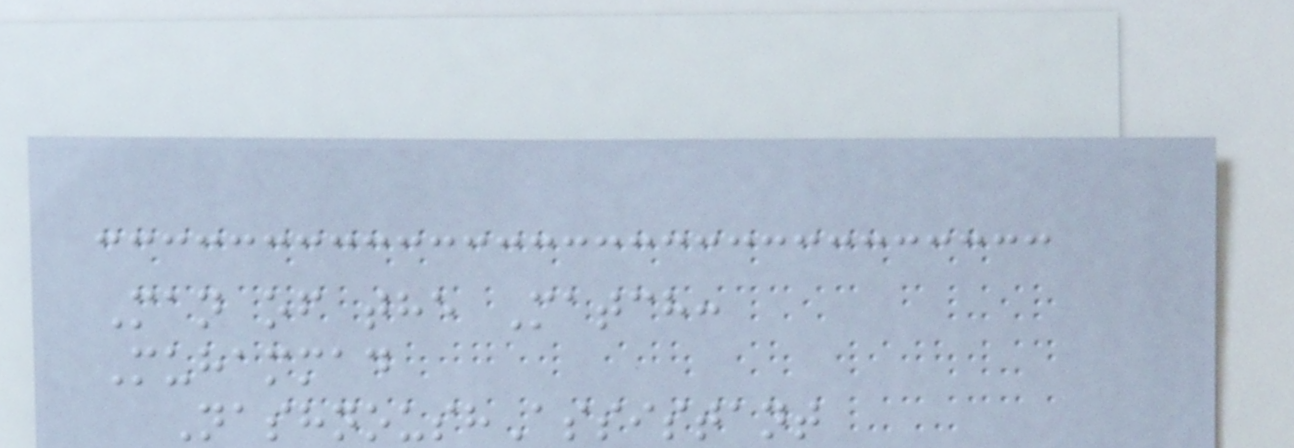Man of the Match:
Muhammad
NashnoushAssistant
